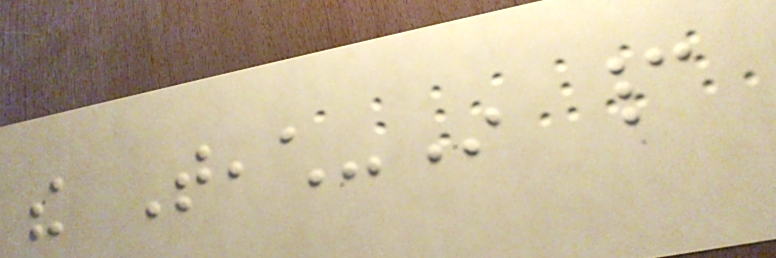the Teach-In cannot
